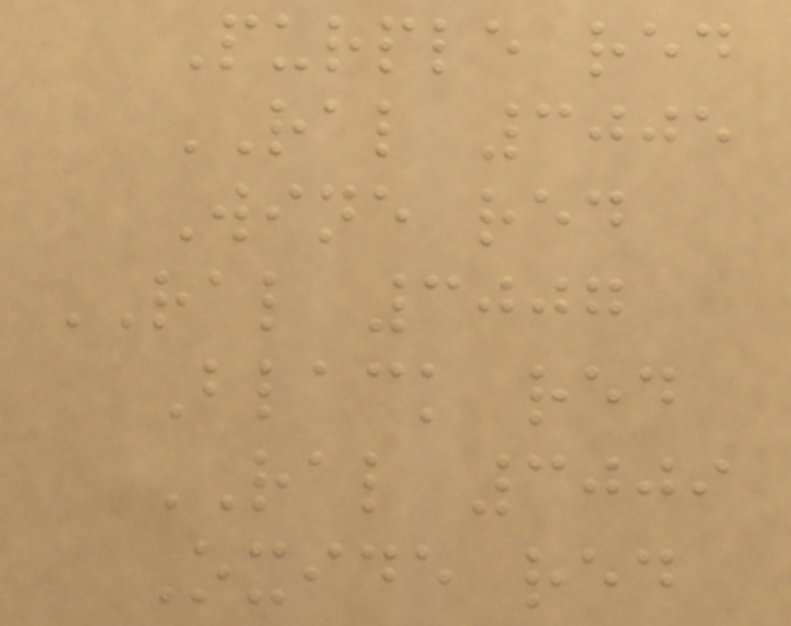Purple red
RAL 3005
Wine red
RAL 3007
Black red
RAL 3009
Oxide red
